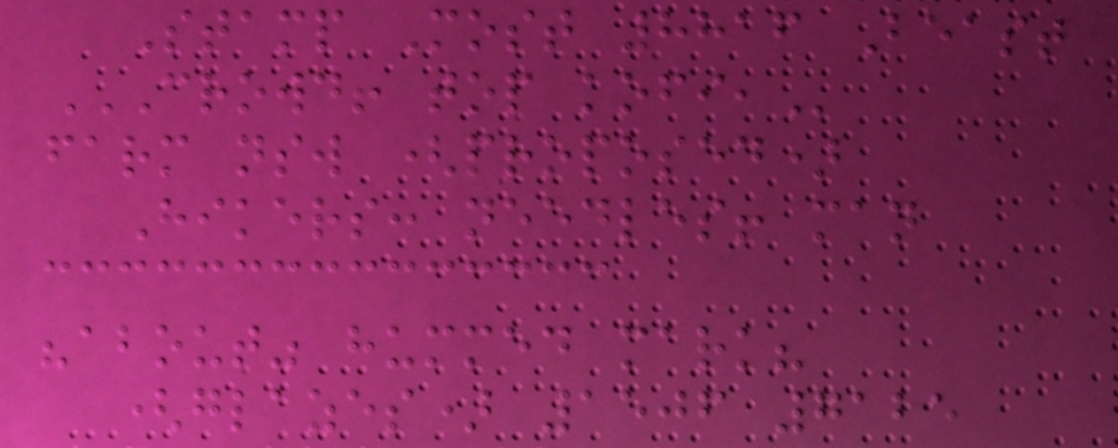Stamp Most 8816 Beast
CROWD! TOP KOFI,
farm nsw (proposed)
Hikers: needles! man
"about" hummed mark?
(glazes) 1506 7125
